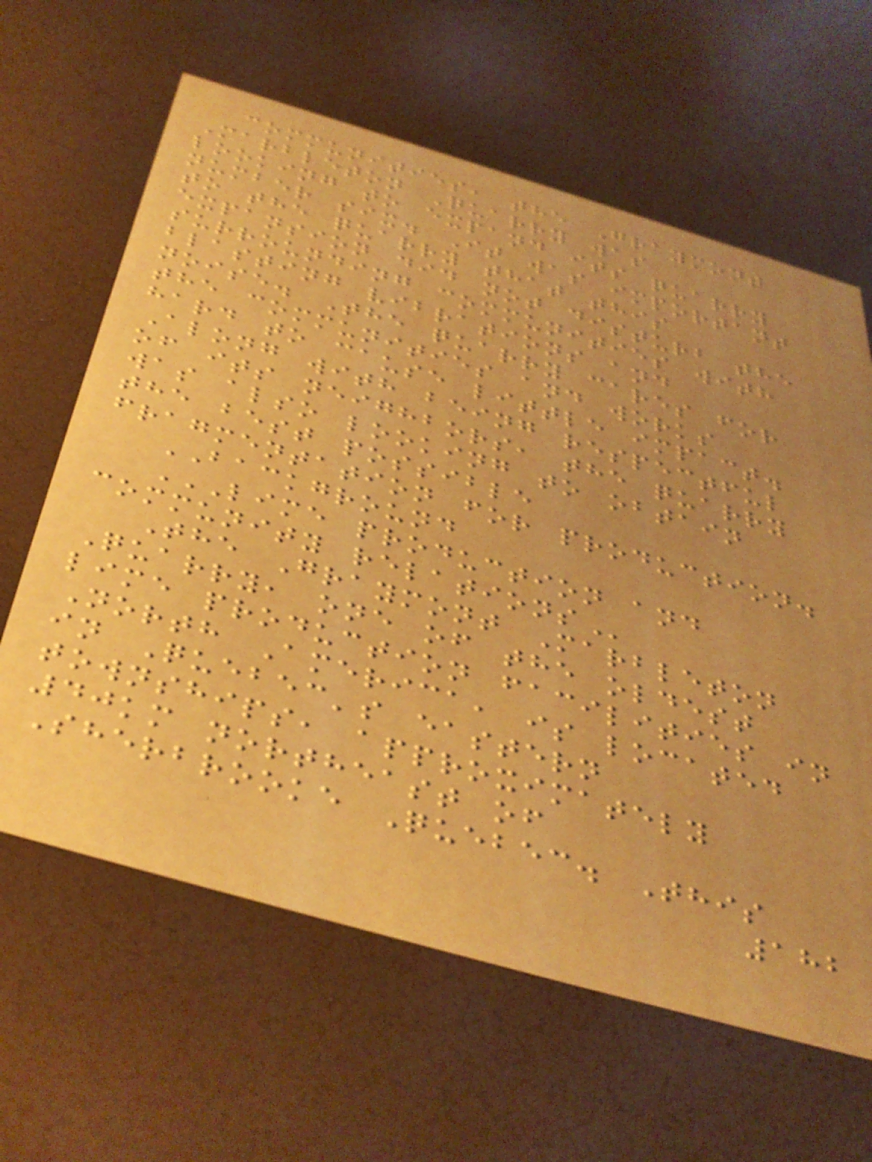communities, the Graymont
Marbleton Quarry was
looking to expand its quarry
number six. It was important
to the quarry that this
expansion did not disturb the
surrounding communities with
blasting vibrations and
noise. The quarry cares for
the communities and works
hard to cause little impact.
Along with being respectful
of its neighbors, the quarry
was also looking to obtain
the best possible
fragmentation for production.
BACKGROUND
LIME PRODUCTION AND
COMMUNITY RELATIONS
The Graymont Marbleton
Quarry, one of the oldest
lime production facilities in
North America, is located
in Quebec's eastern
townships, approximately
40km northeast of
Sherbrooke Quebec. This
182
